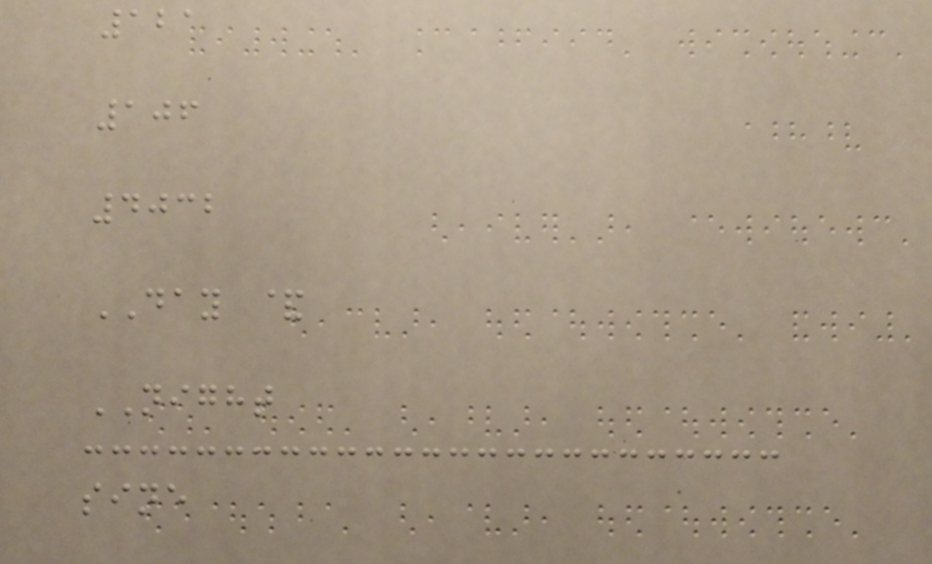121
106
4032
DAY &
NIGHT
sine
